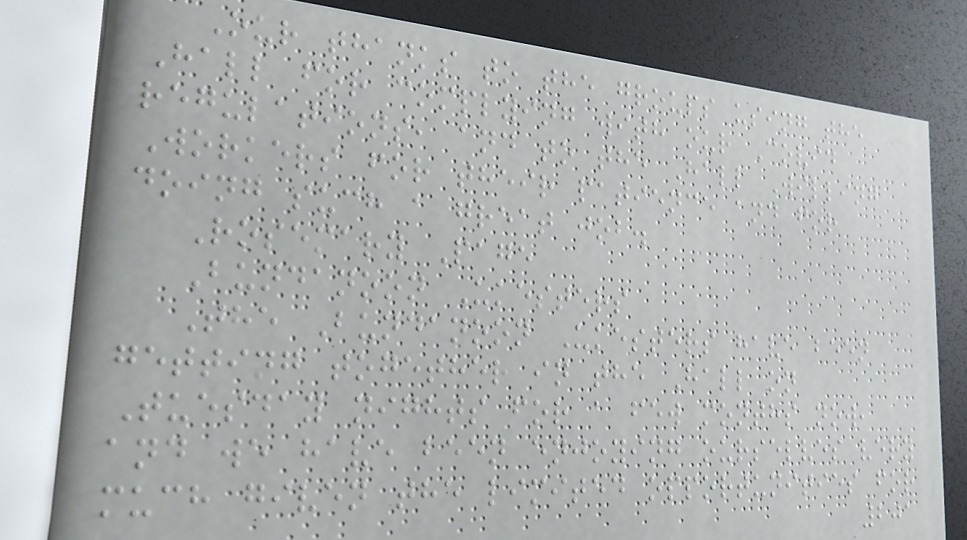Our thanks to the groups using the
Hall for complying with our Covid
regulations, and to the Hall Willing
Workers for their patience and for
doing such a great job.
Rosemary Page
Bundanoon Ukesters
The Bundanoon Ukesters have been
getting together in the Hall on
Tuesday nights for a few months now,
and we have been enjoying ourselves very
much given the limited opportunities for
201
